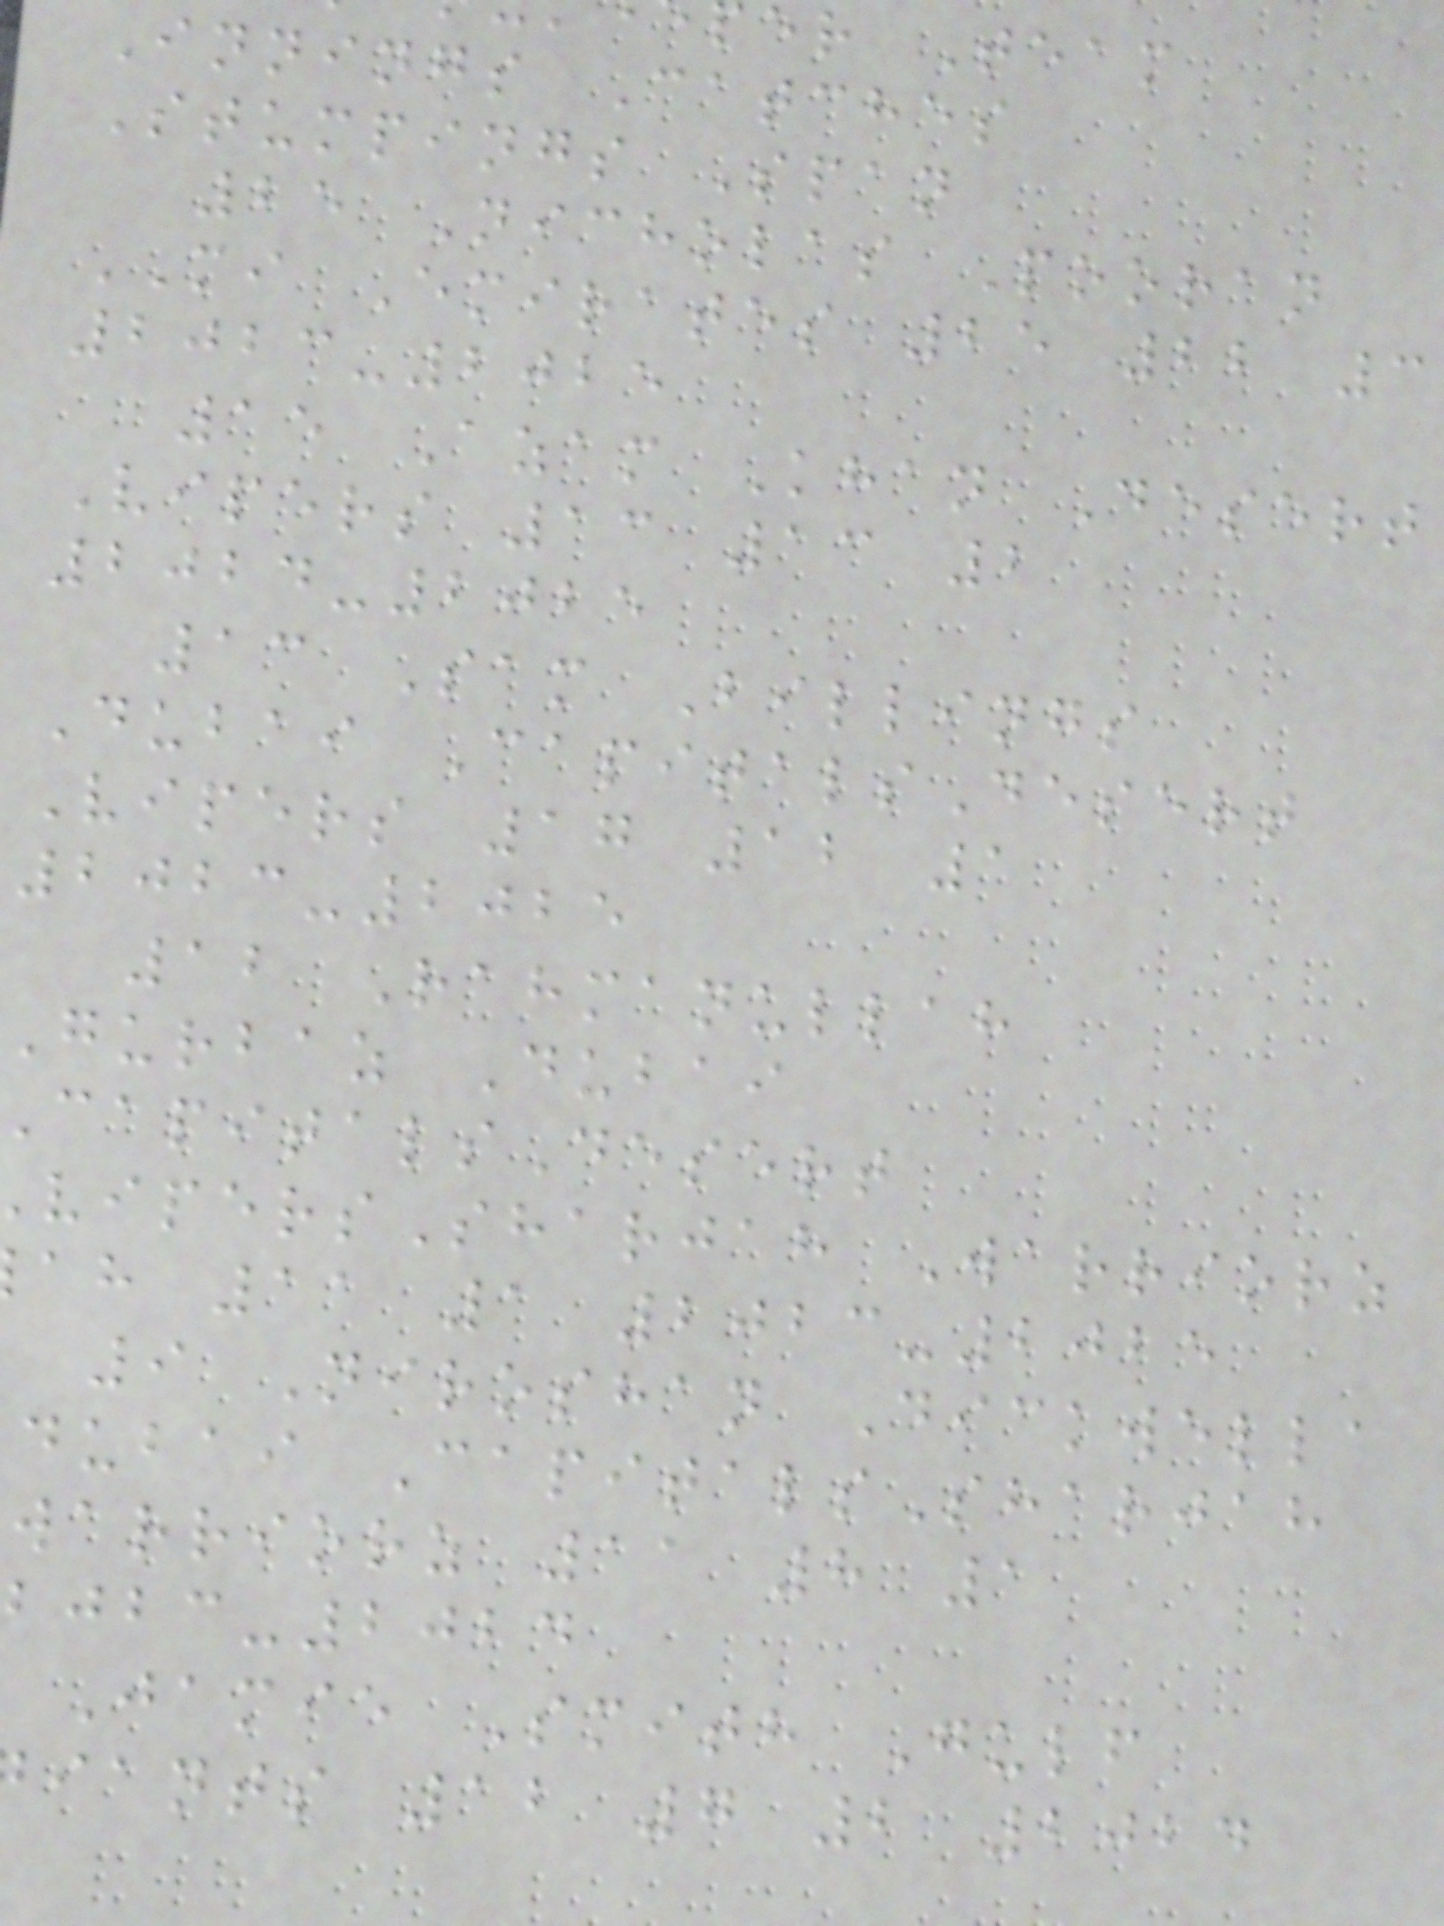er Team
Innings Catches
Stumpings Span
25 Nicholas Pooran
MI Emirates 25 22 3
2023-2025
15 Azam Khan Desert
Vipers 13 13 2
2024-2025
13 Sam Billings
Dubai CapitalsDesert
Vipers 17 12 1
2023-2025
12 Rahmanullah
Gurbaz Dubai
apitalsDesert
ipersSharjah Warriorz
ah 11 1 2023-2025
9 Niroshan Dickwella
dubai CapitalsSharjah
warriorz 11 8 1
-2024
Jamie Smith Gulf
iants 12 7 2 2024
